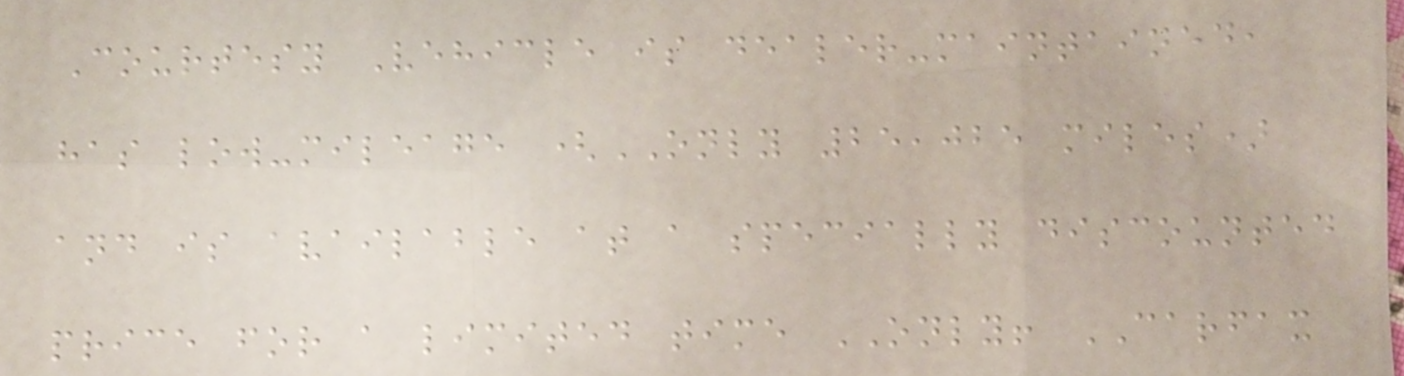Courtesy Vehicle is dealer-maintained,
has low-mileage (ONLY 25,025 miles)
and is available at a specially discounted
price for a limited time ONLY! CARFAX
